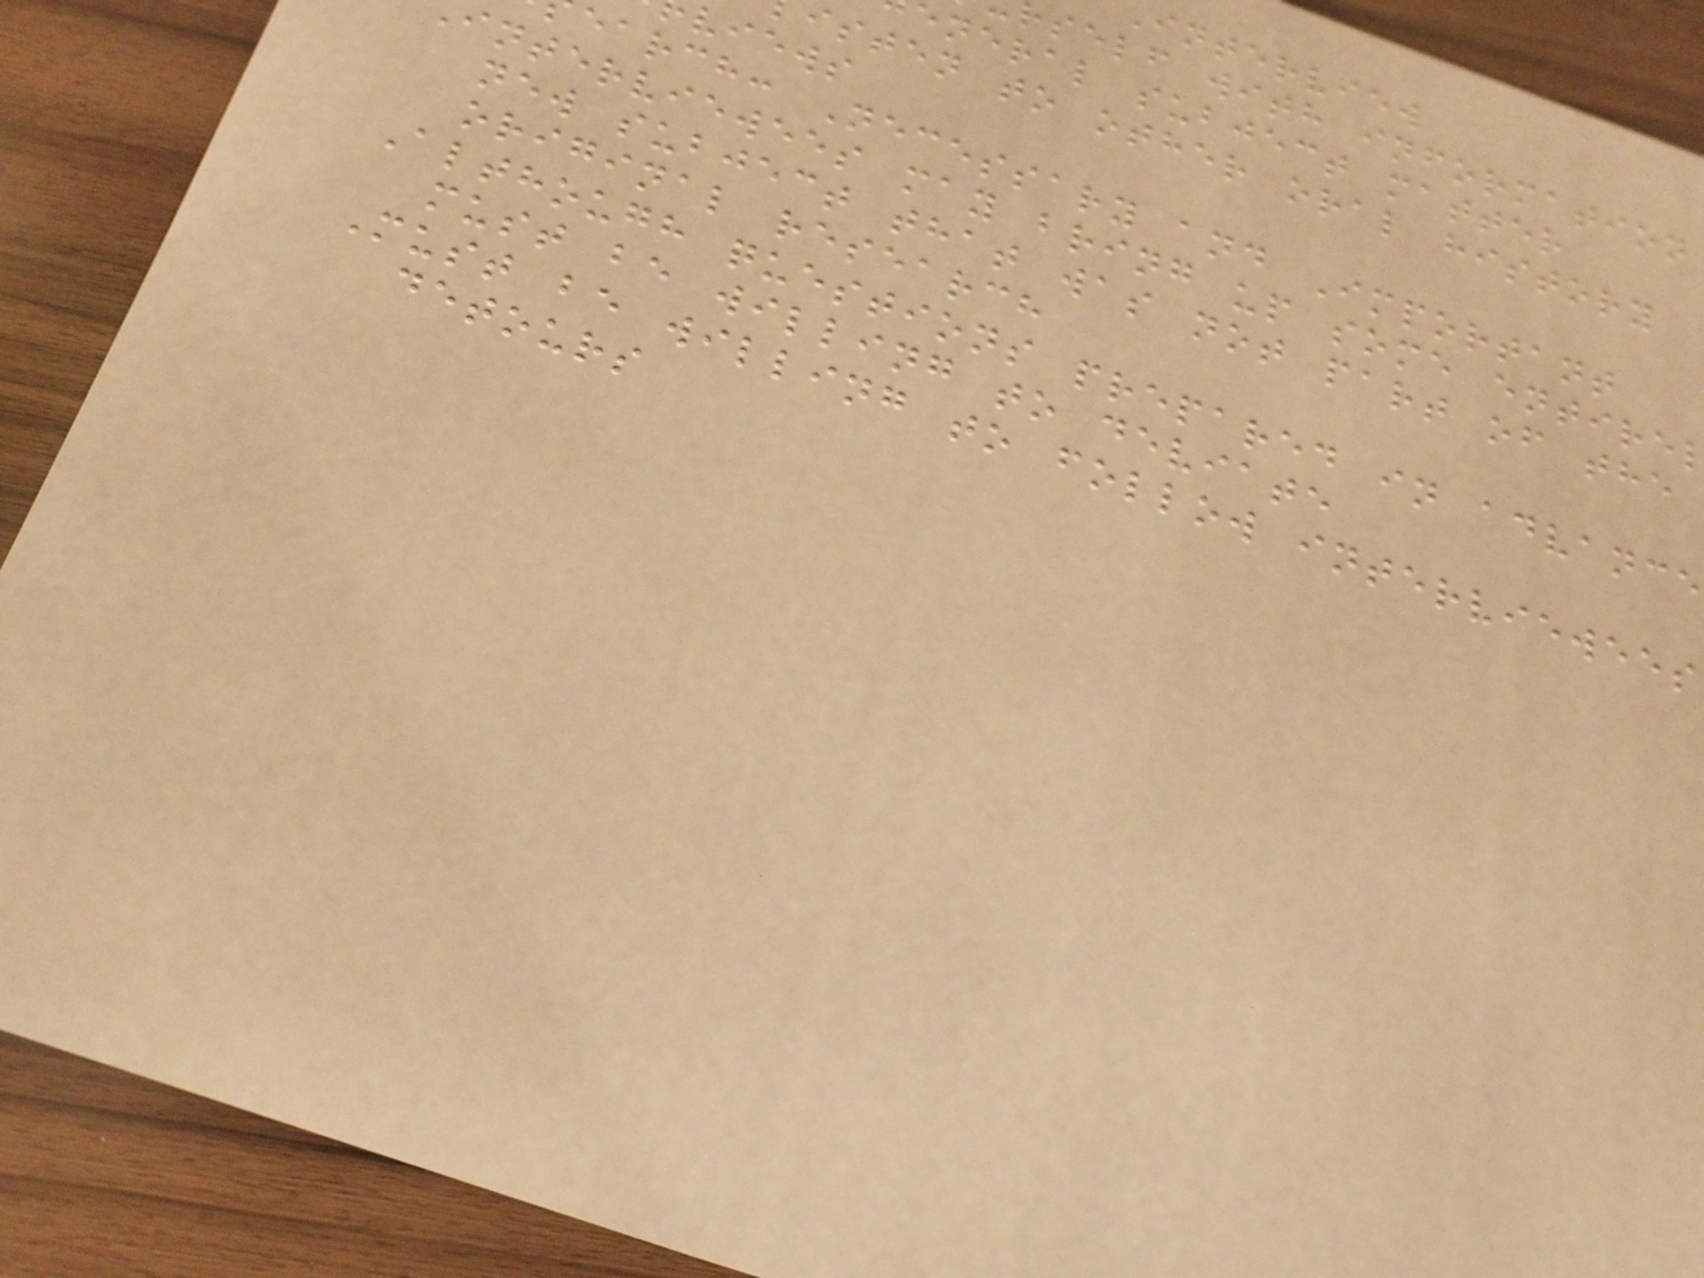interview
rself with information
eneral subject matter
isten to other oral history
views
earch: Necessary and Important
interviewees may bring up some entire
new subject that was not part of the
original research
Although questions prepared in advance
must be willing to deviate
Must be willing to follow interviewees
detours
